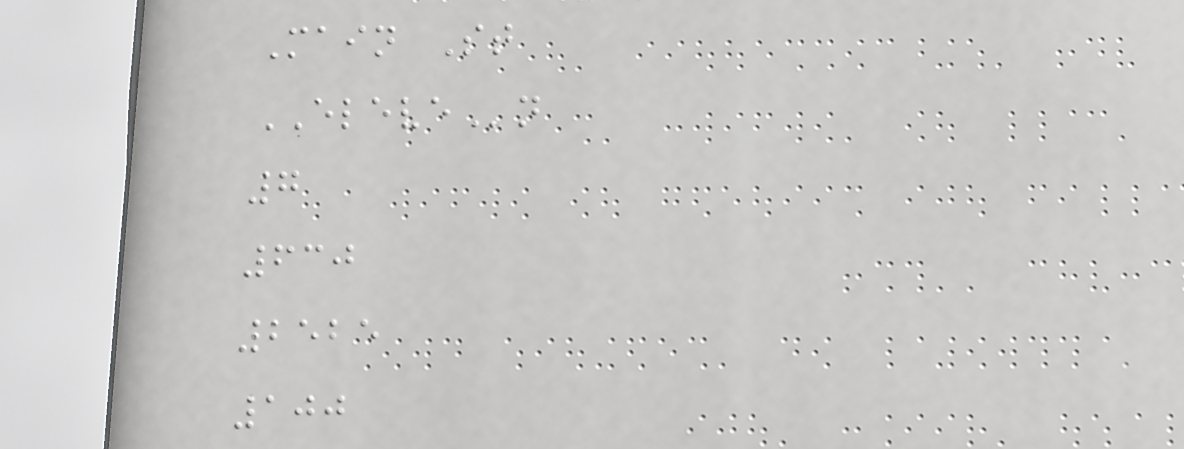Main St
ELEVEn
7
630
2525
100
